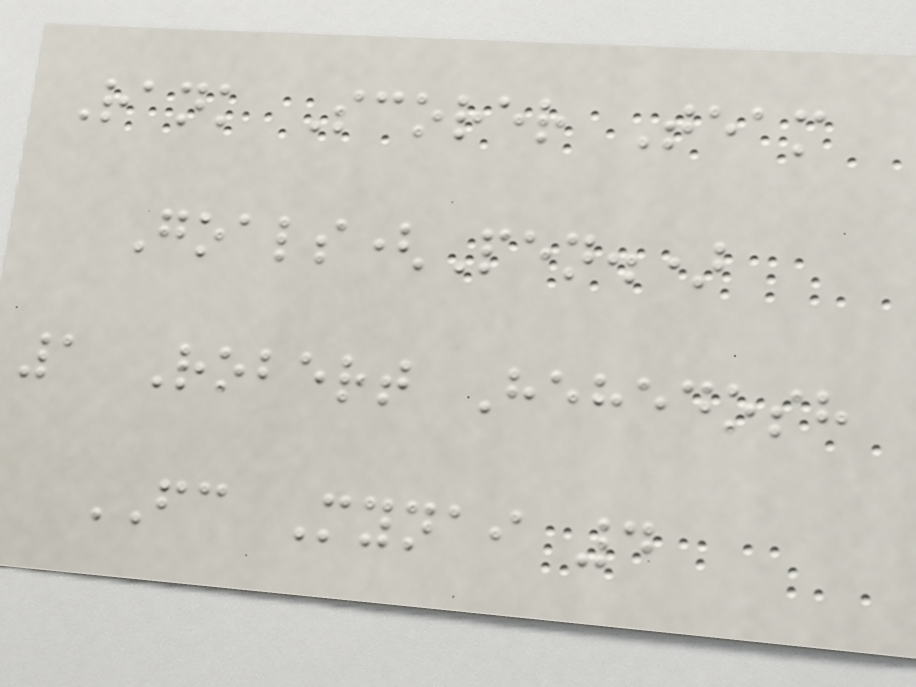Rank Scorer Team
Goals(Pen.)
1 Robert Hehedosh
FC Mynai 4
